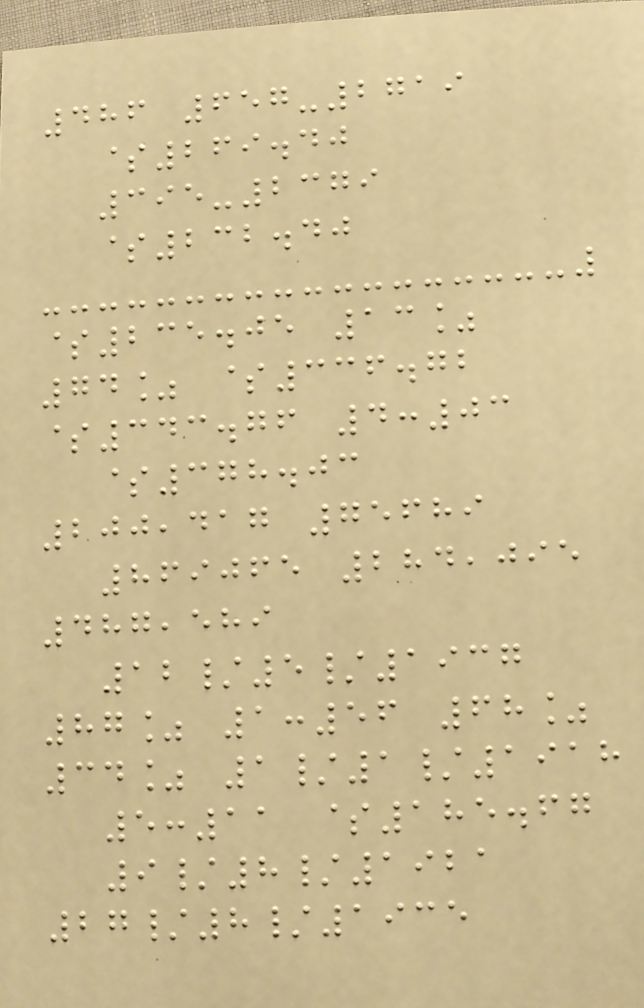486 657-2719
$269.40
395-2379
$232.40
$235.05 13%
74% $336.72
$343.76 4:03
$378.03
200,417 75689
869065 284,095
487,589
12/5/1937
87% 1:56 68%
34% 1/1/1918
5:11 $185.67
9/8/1921
27/8/1935
